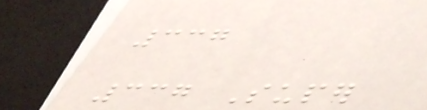337
337 Super
